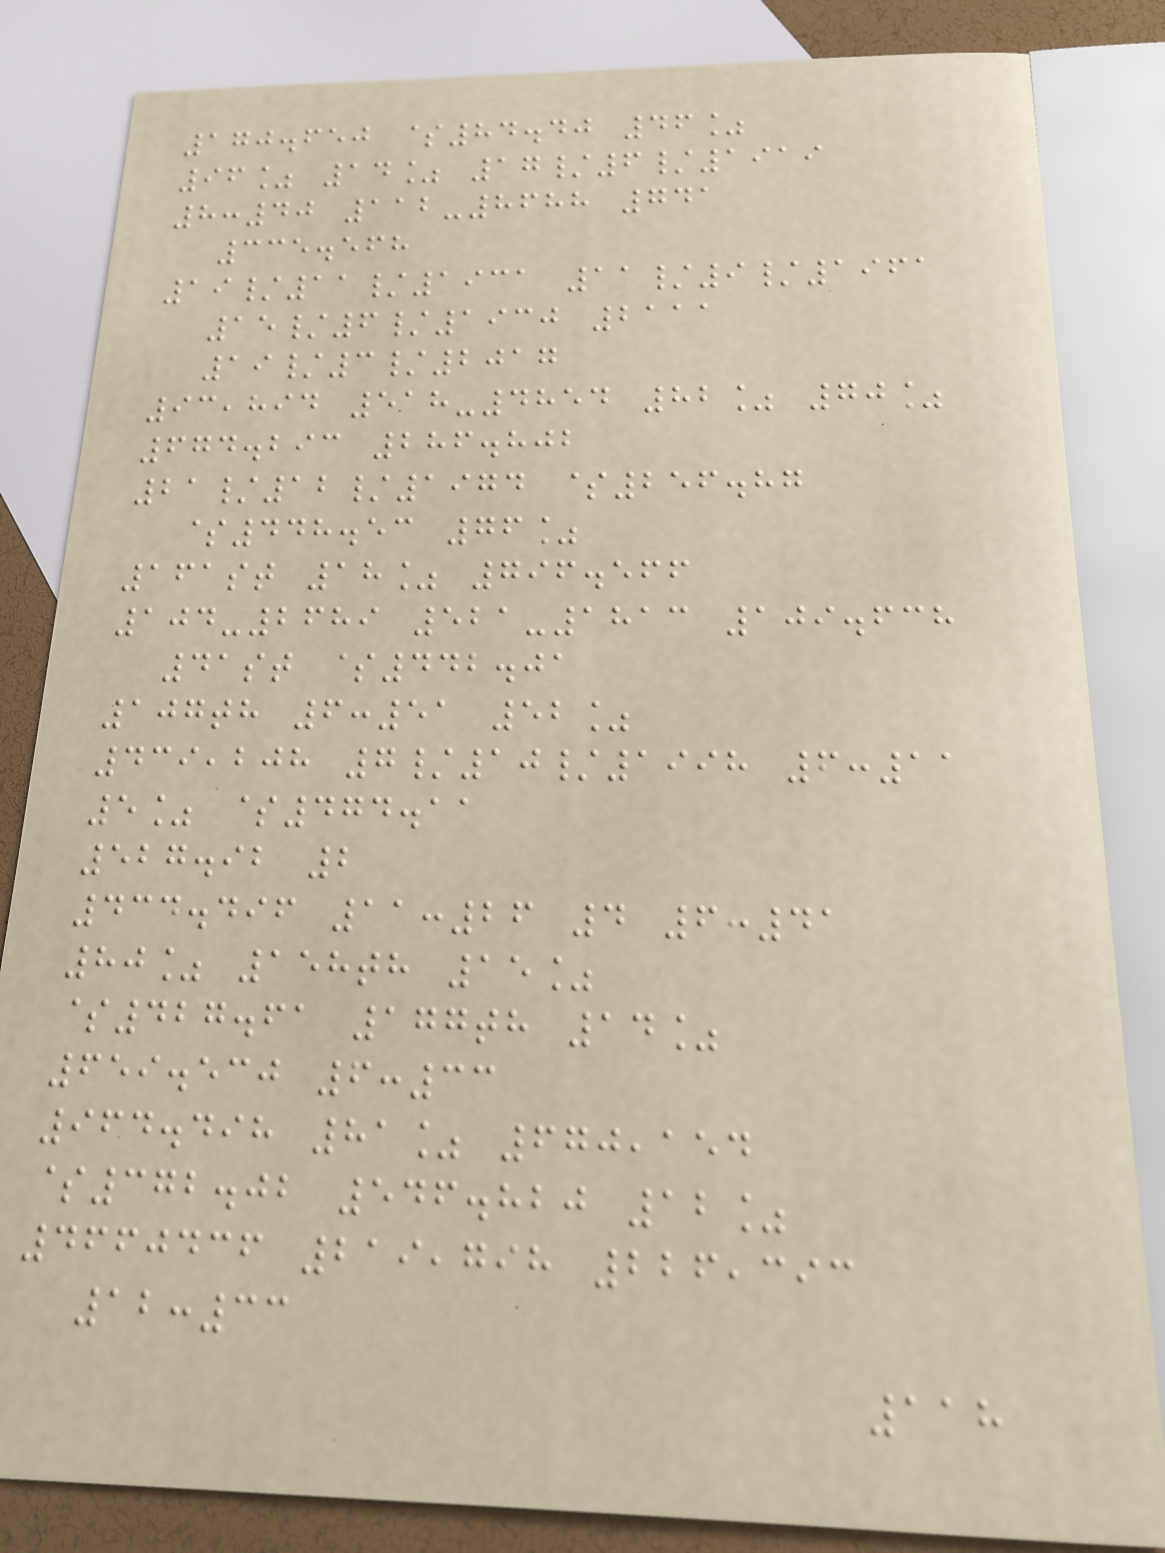170.650 $84.40 46%
96% 14% 17/6/1919
8:40 112-8688 741
335.568
19/11/1931 11/9/1961
15/6/1930 2111
19/3/2017
93,894 518-4854 82% 70%
674.293 286.802
21/12/1974 $256.87
$448.53 76%
161st 18% 796.566
104-2689 521-1813 109.638
41st $442.01
107th 6:51 52%
439,208 7/10/1998 6:11
5% $474.11
527.92 2
434.496 11:26 4 6:41
80% 158th 15%
$427.61 177th 14%
659.530 6:33
964.498 81% 670,154
$372.02 546.820 12%
4660436 219,798 226,393
12:33
118
